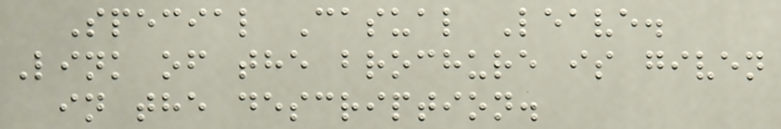Special Casual Leave.
Link of the brochure is given
in the description.
